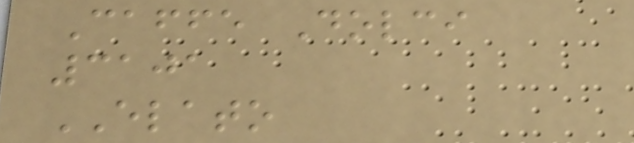Caffe Dolci
3101
ELATO
